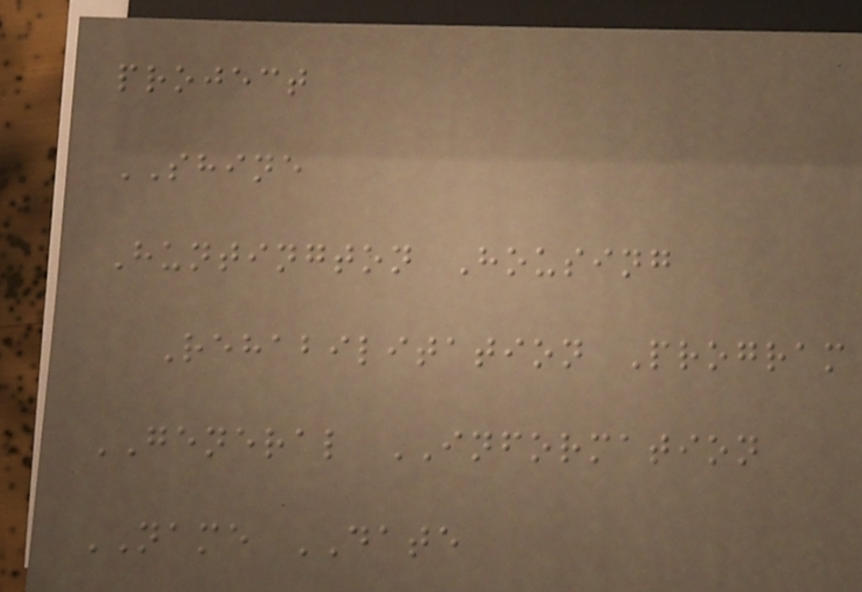project
SHINE
Huntington Housing
Rehabilitation Program
GENERAL INFORMATION
NAME DATE
